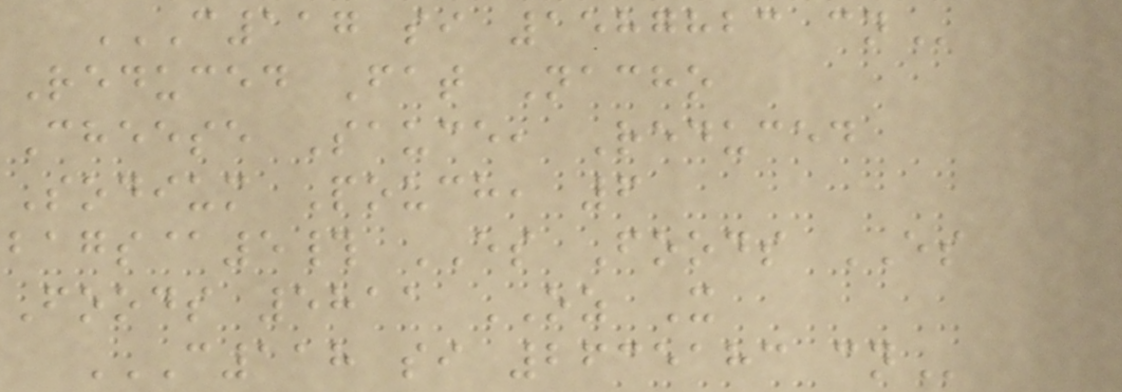C117 SI 1587823 CN
Reduced Fat Nacho
Cheese Sauce, Reduced
Sodium Pouch, 6
bags@5# ES Foods ES
Foods 5811 OZ X
C118 SI 2635183 CN
